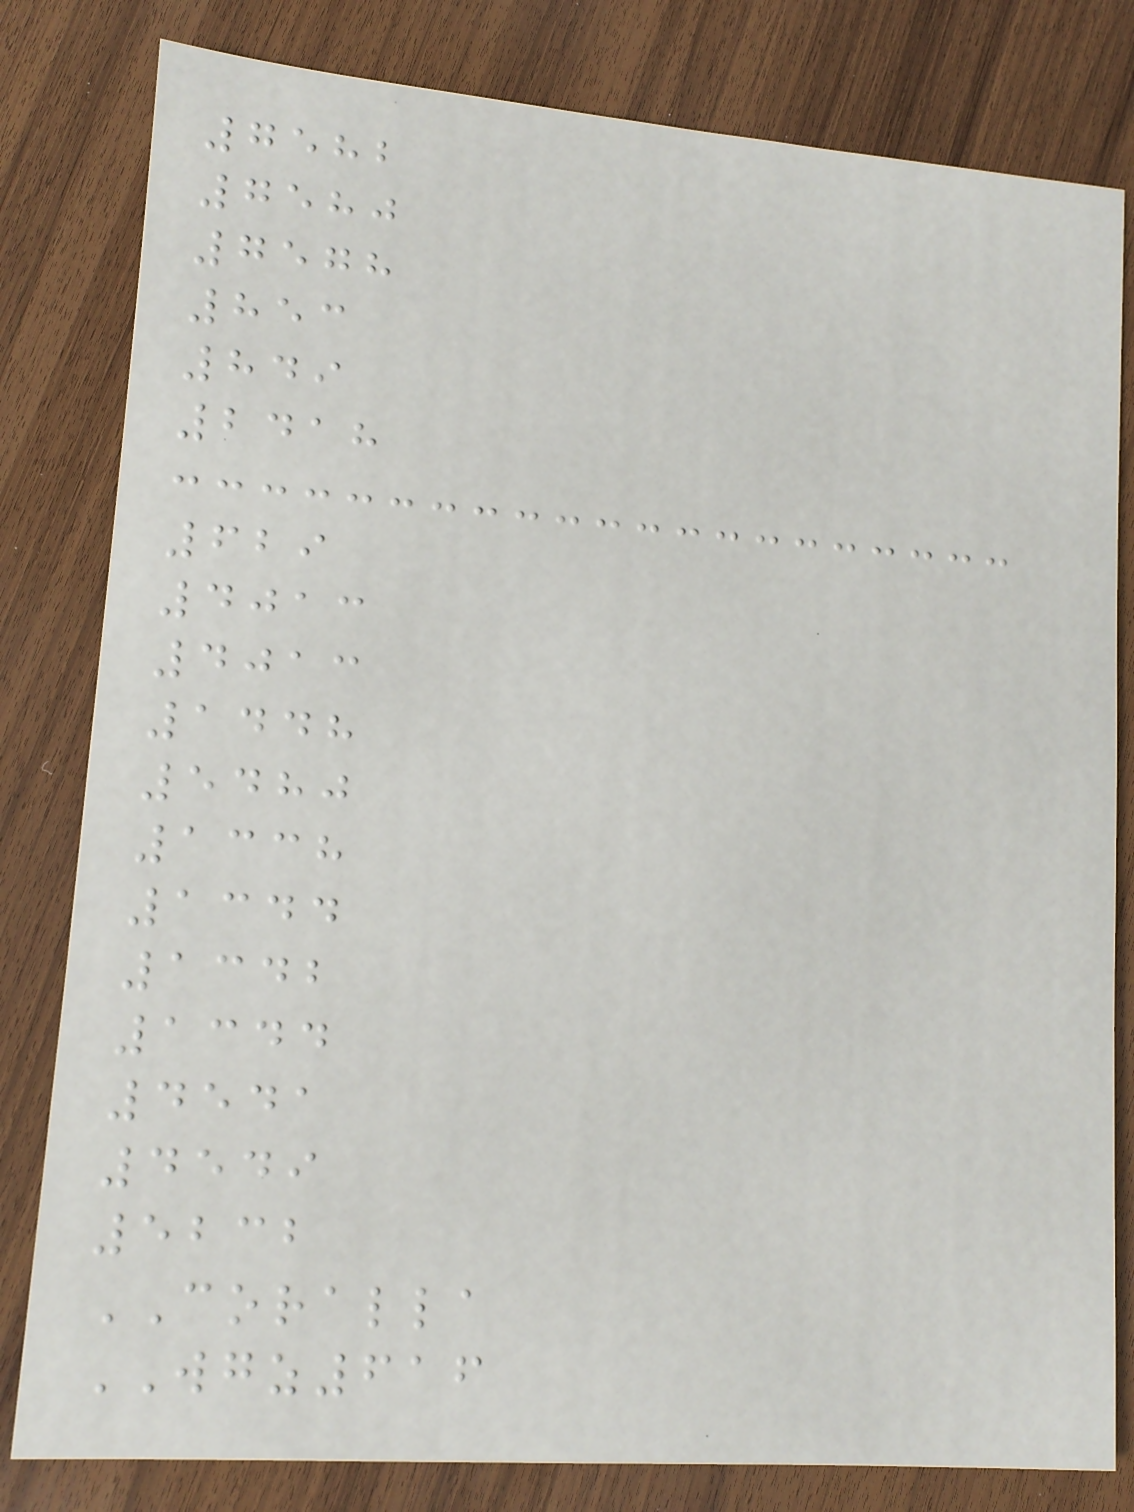7582
7580
7578
853
849
2418
629
4013
4013
1448
5480
1338
1344
1342
1344
4541
4549
5232
CORALLA
WGZ616
